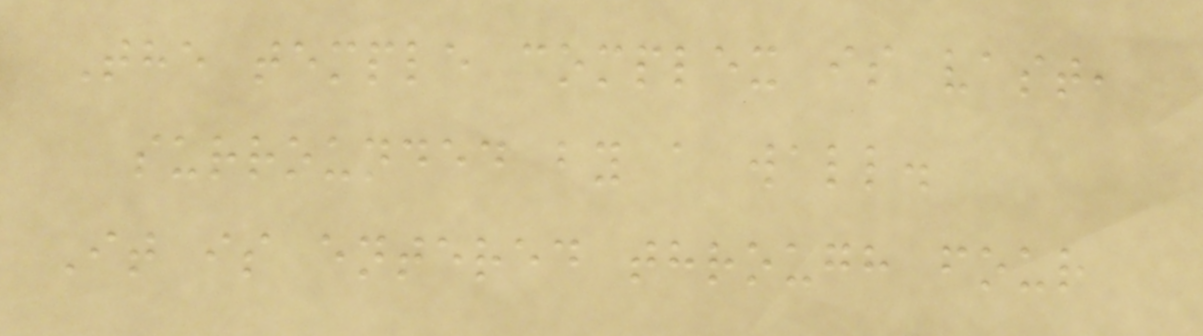The temple complex is vast,
surrounded by a wall.
It is entered through four
